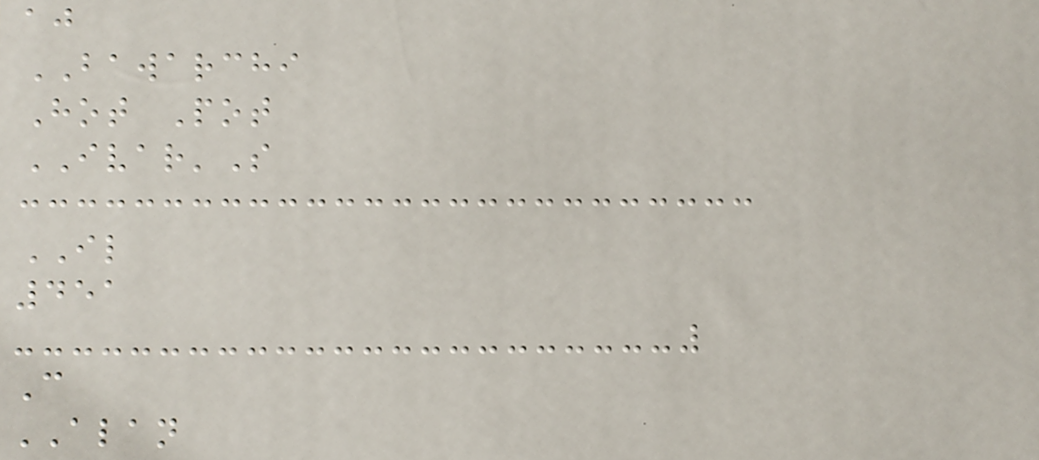aj
BAWARCHI
Hot Pot
IVAR'S
IL
451
C
ALAN
